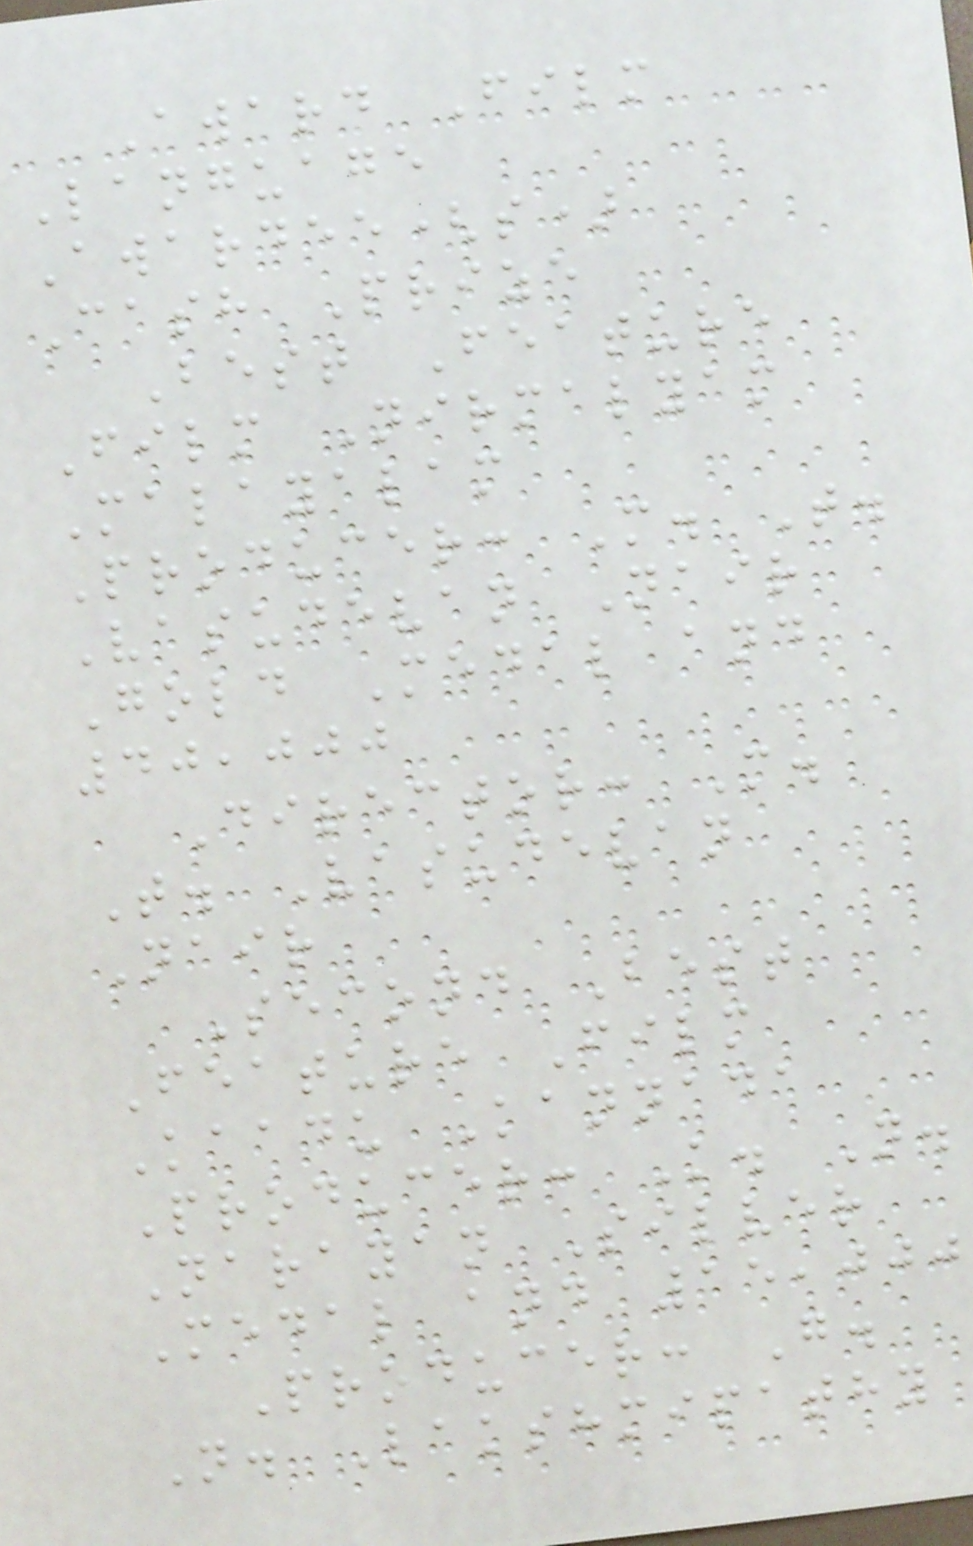Award Film
Language
Awardee(s)
Cash Prize
Best Feature
Film Nirmalyam
Malayalam
Producer: M. T.
Vasudevan Nair
Gold Medal and
40,000
Director: M.
T. Vasudevan
Nair
Second Best
Feature Film
Kaadu Kannada
Producer: K. N.
Narayan Silver
Medal and 15,000
Producer: G.
N. Lakshmipathy
